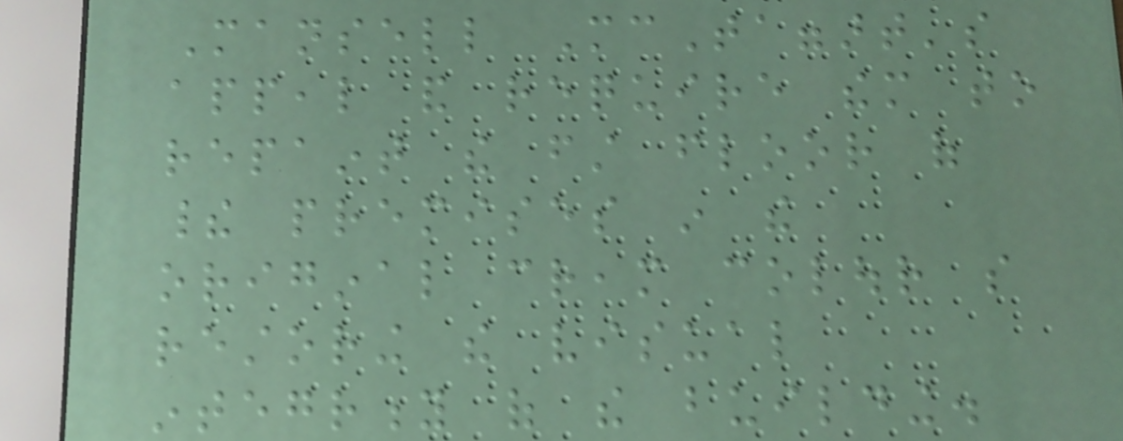Mansell McTaggart's
appeal and require them to
repaint the first floor of
their premises in the
original cream colour so
restoring the visual
integrity of the building.
